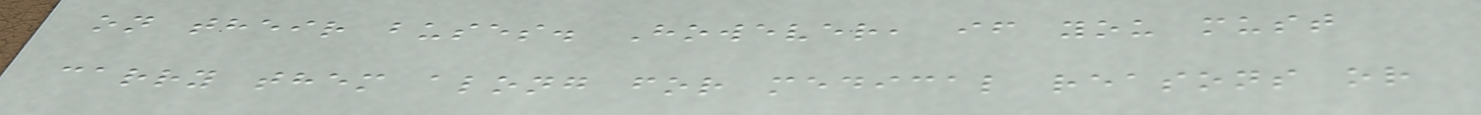on their buses. However, if you must
carry them along for medical reasons or
